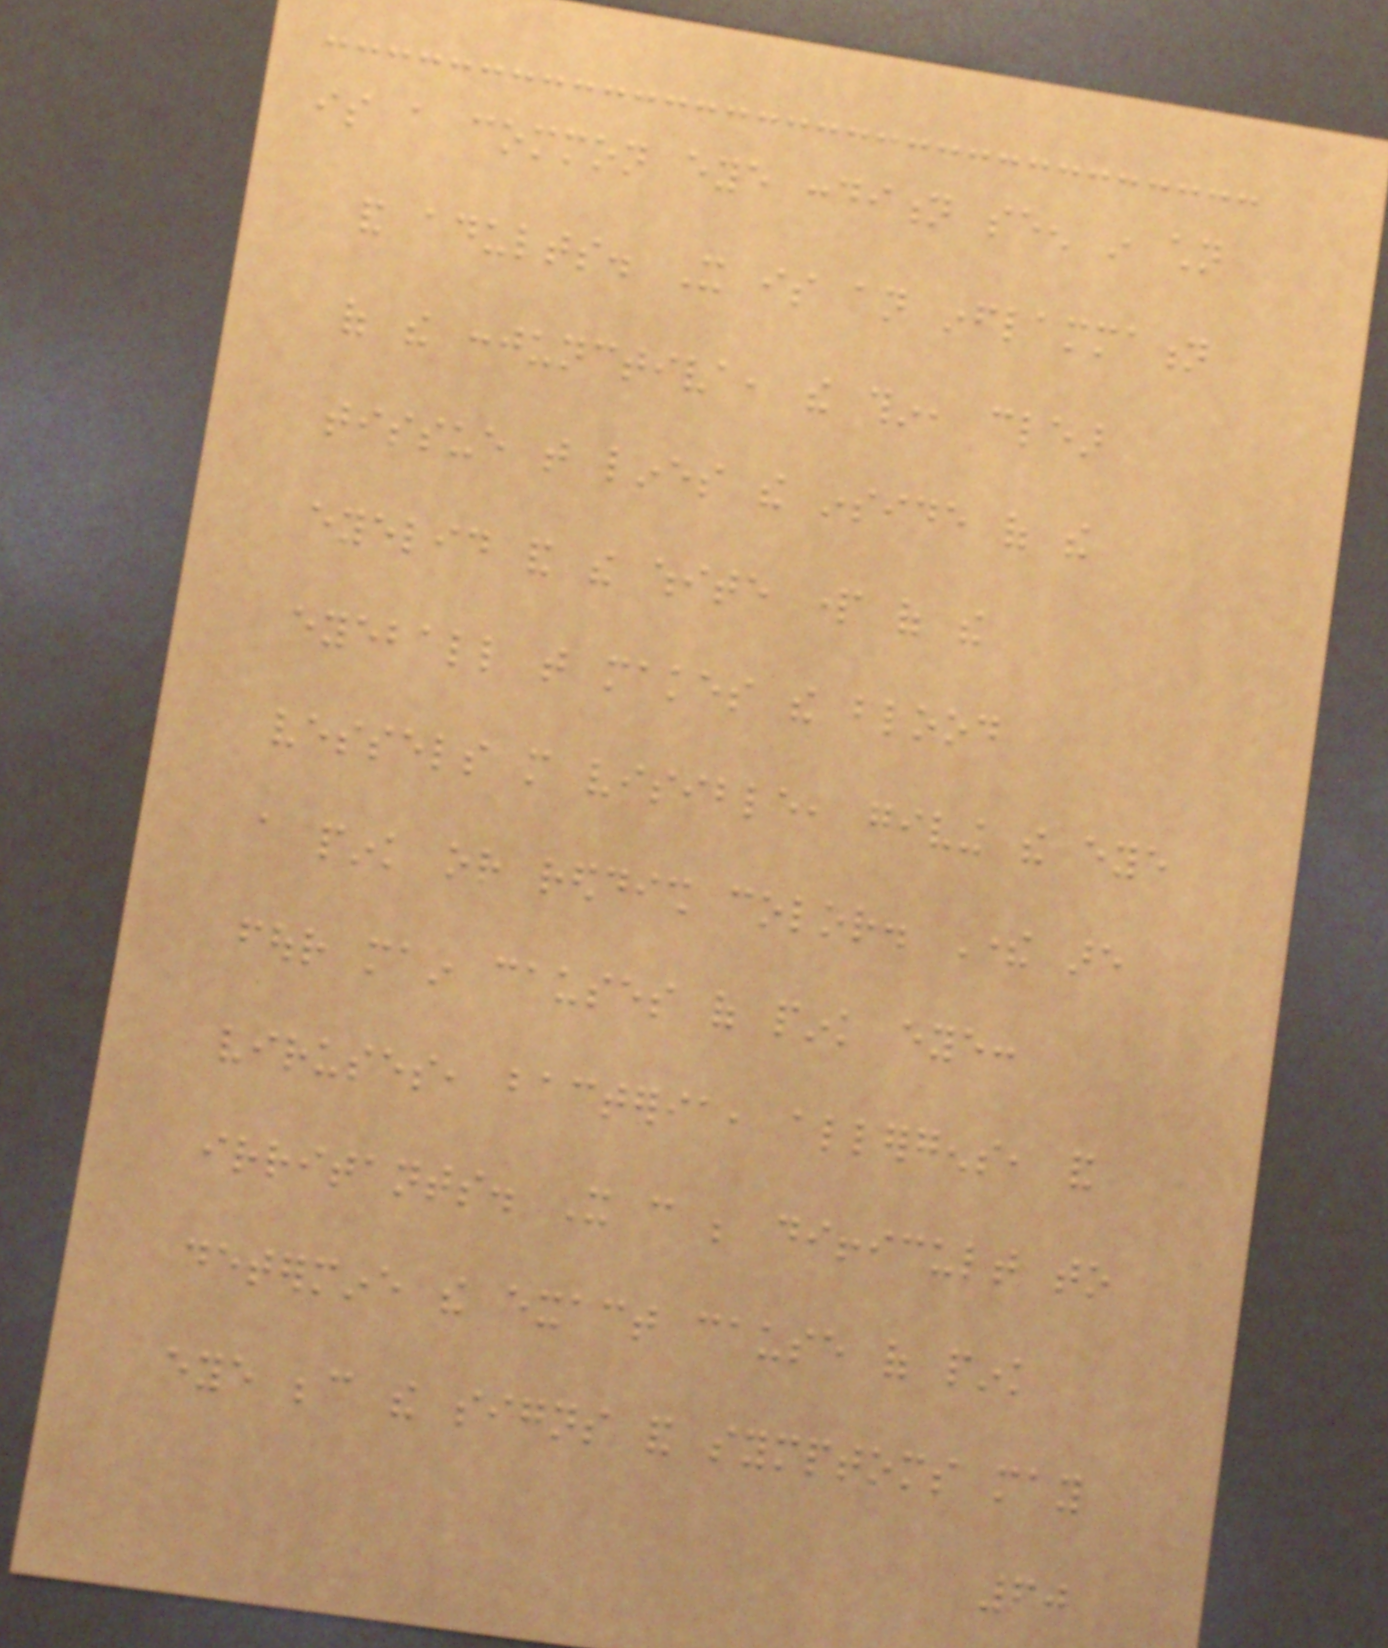is a common eye condition seen in children
and adults. It is an inflammation
of the conjunctiva, the thin, clear
tissue that lines the inside of the
eyelid and the white part of the
eyeball that makes the blood
vessels more visible, giving the eye
a pink or reddish color. There are
four main causes of pink eye:
viruses, bacteria, allergens, and
irritants. It can be difficult to
determine the exact cause of pink
eye because the signs and symptoms may
60
